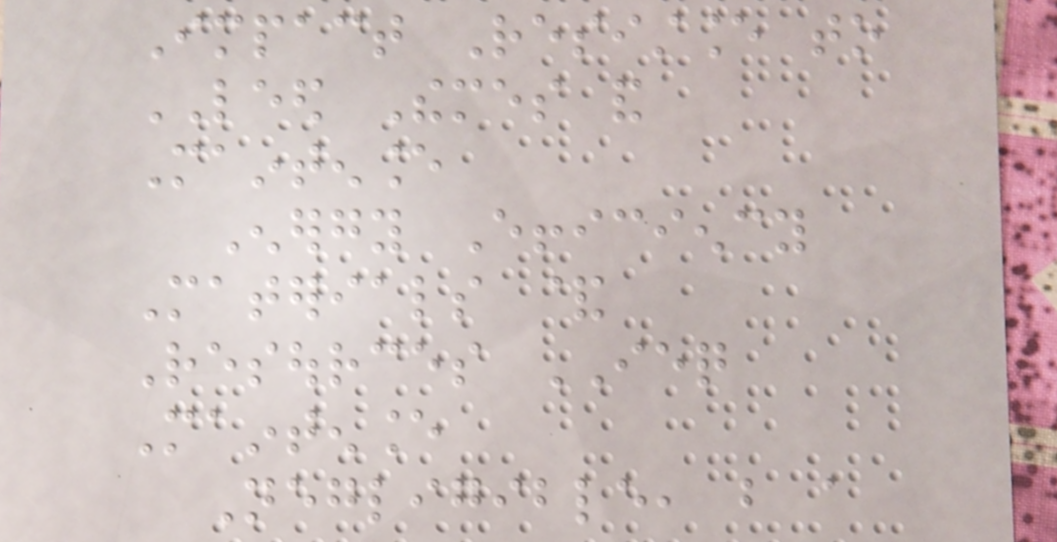Impact Resistance to
LEED Themes and
Maintenance
Energy Efficiency
Materials &
Resources IEQ
Maintenance
Negligible, but a
